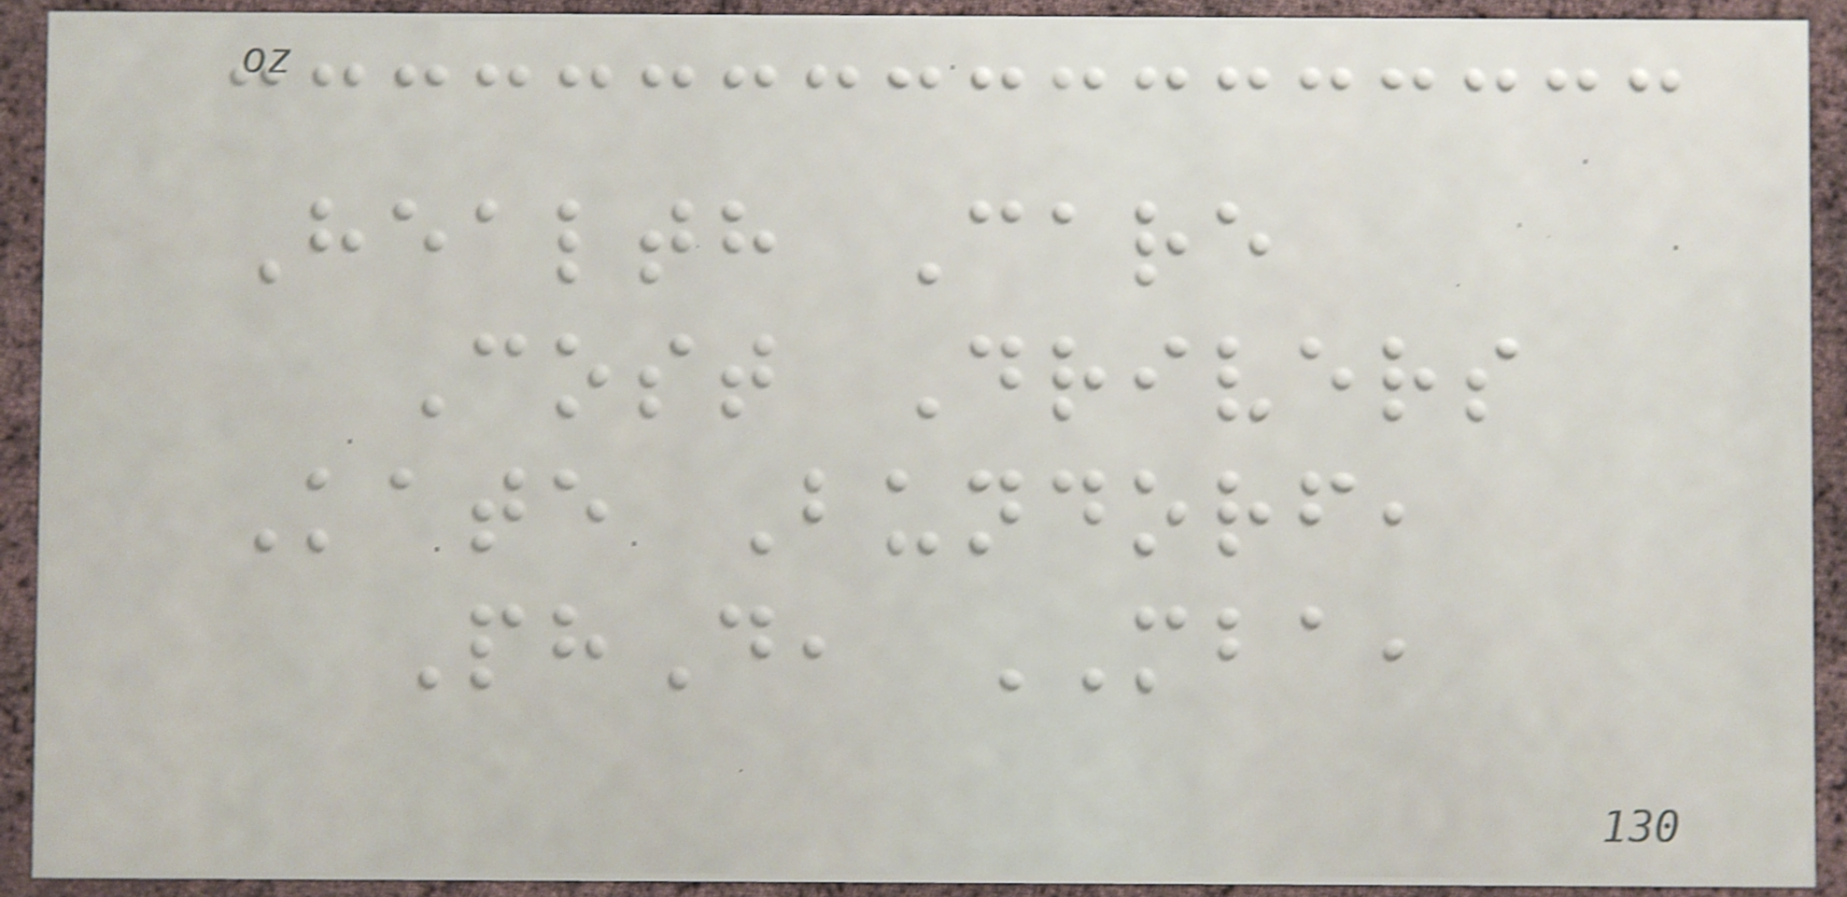Health Care
Cost Drivers
Kate Bundorf,
PhD, MBA,
